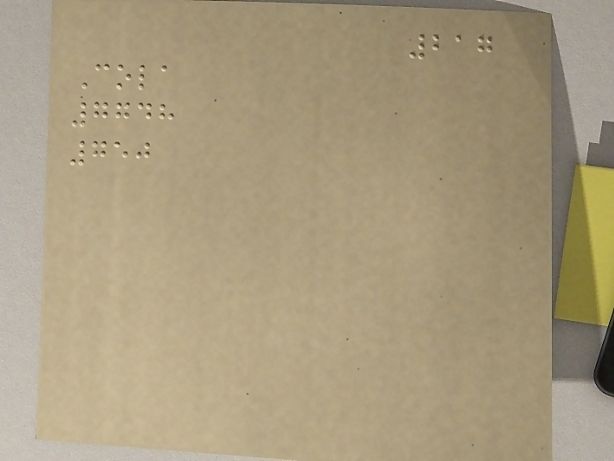217
Cola
7748
750
